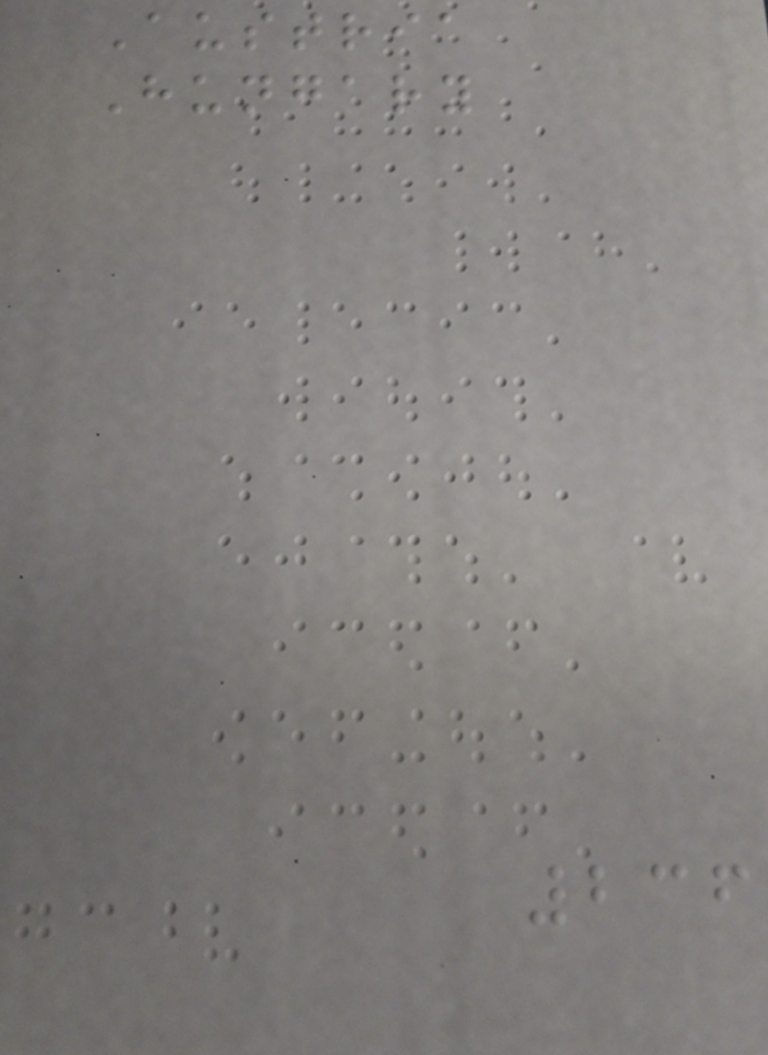Austria
Hungary
236
